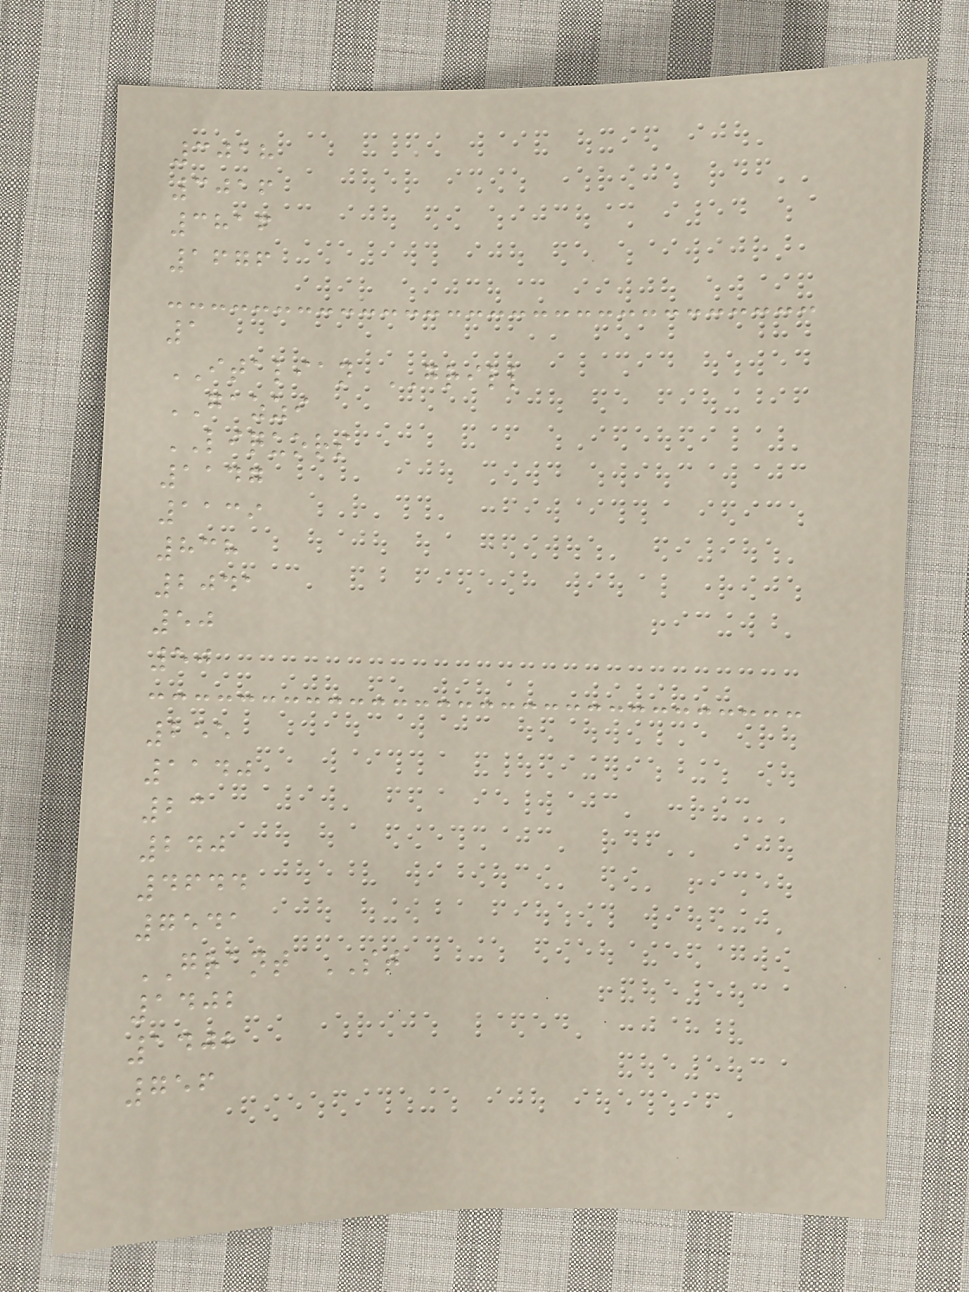3018
3016
3816
1676
1
ITALIAN GRILL
GAZZI
LIQUORS
1147
1139
838
2041
50
50
255
1140
23
240
4644
7541
GRANT ST
1402
1402
756
